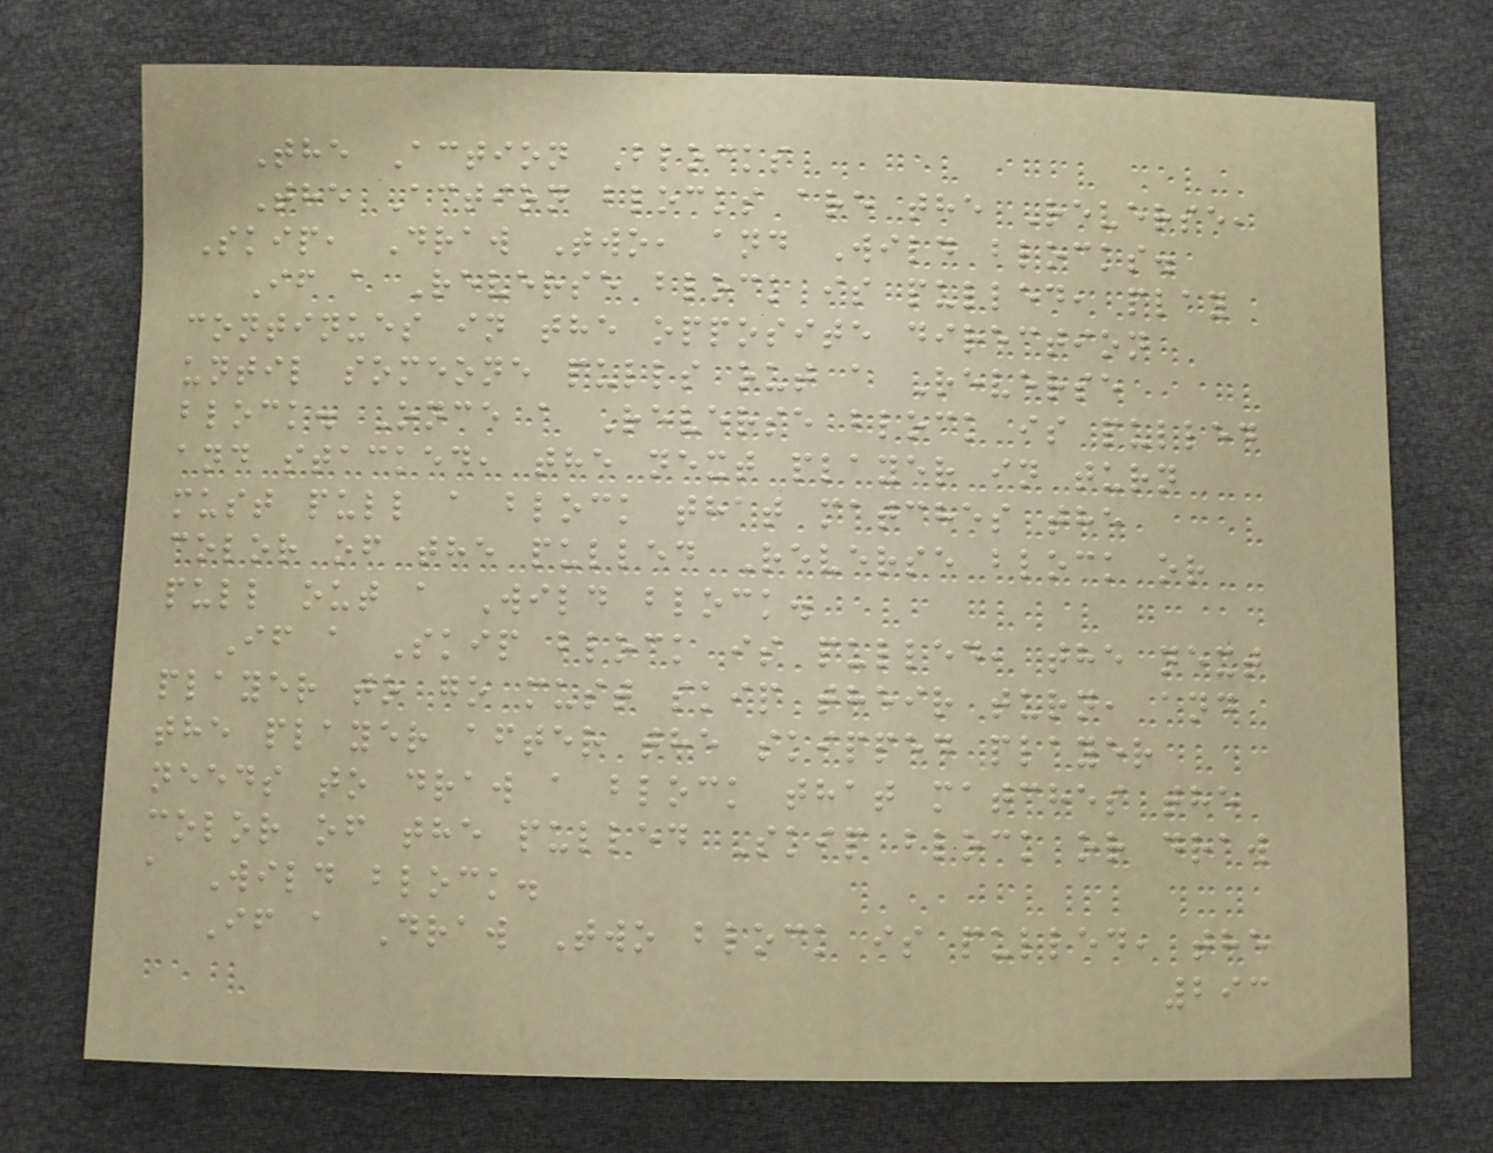The Action Blocks
The Action blocks are the Reverse,
Skip, Draw Two, and Wild blocks.
If a Reverse block is pulled, play
continues in the opposite direction
until someone pulls out a Reverse
block. Once a Reverse block is pulled
and stacked, the next player in turn
must pull a block that matches the
color of the pulled Reverse block or
pull out a Wild block.
If a Skip block is pulled, the next
player to go must skip their turn, and
the player after the skipped player
needs to draw a block that matches the
color of the pulled Skip block or draw
a Wild block.
If a Draw Two block is pulled, the
293
